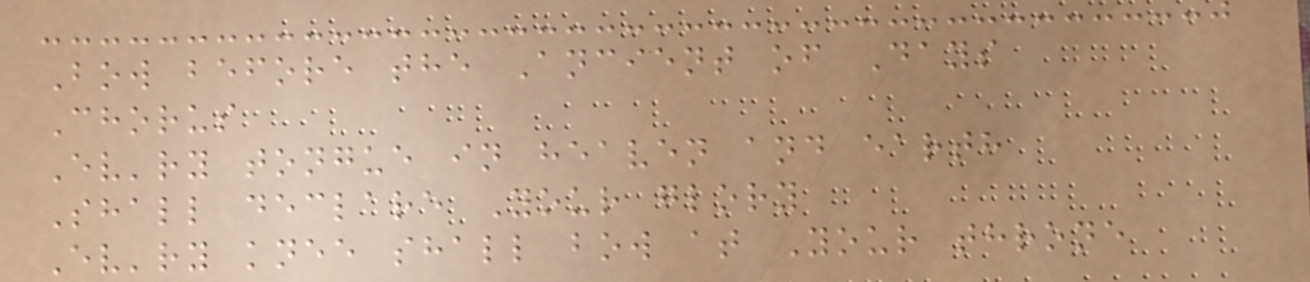Bow before the Ancient of Days
Chorus
Ev'ry tongue in heaven and earth
Shall declare Your glory
Ev'ry knee shall bow at Your throne
